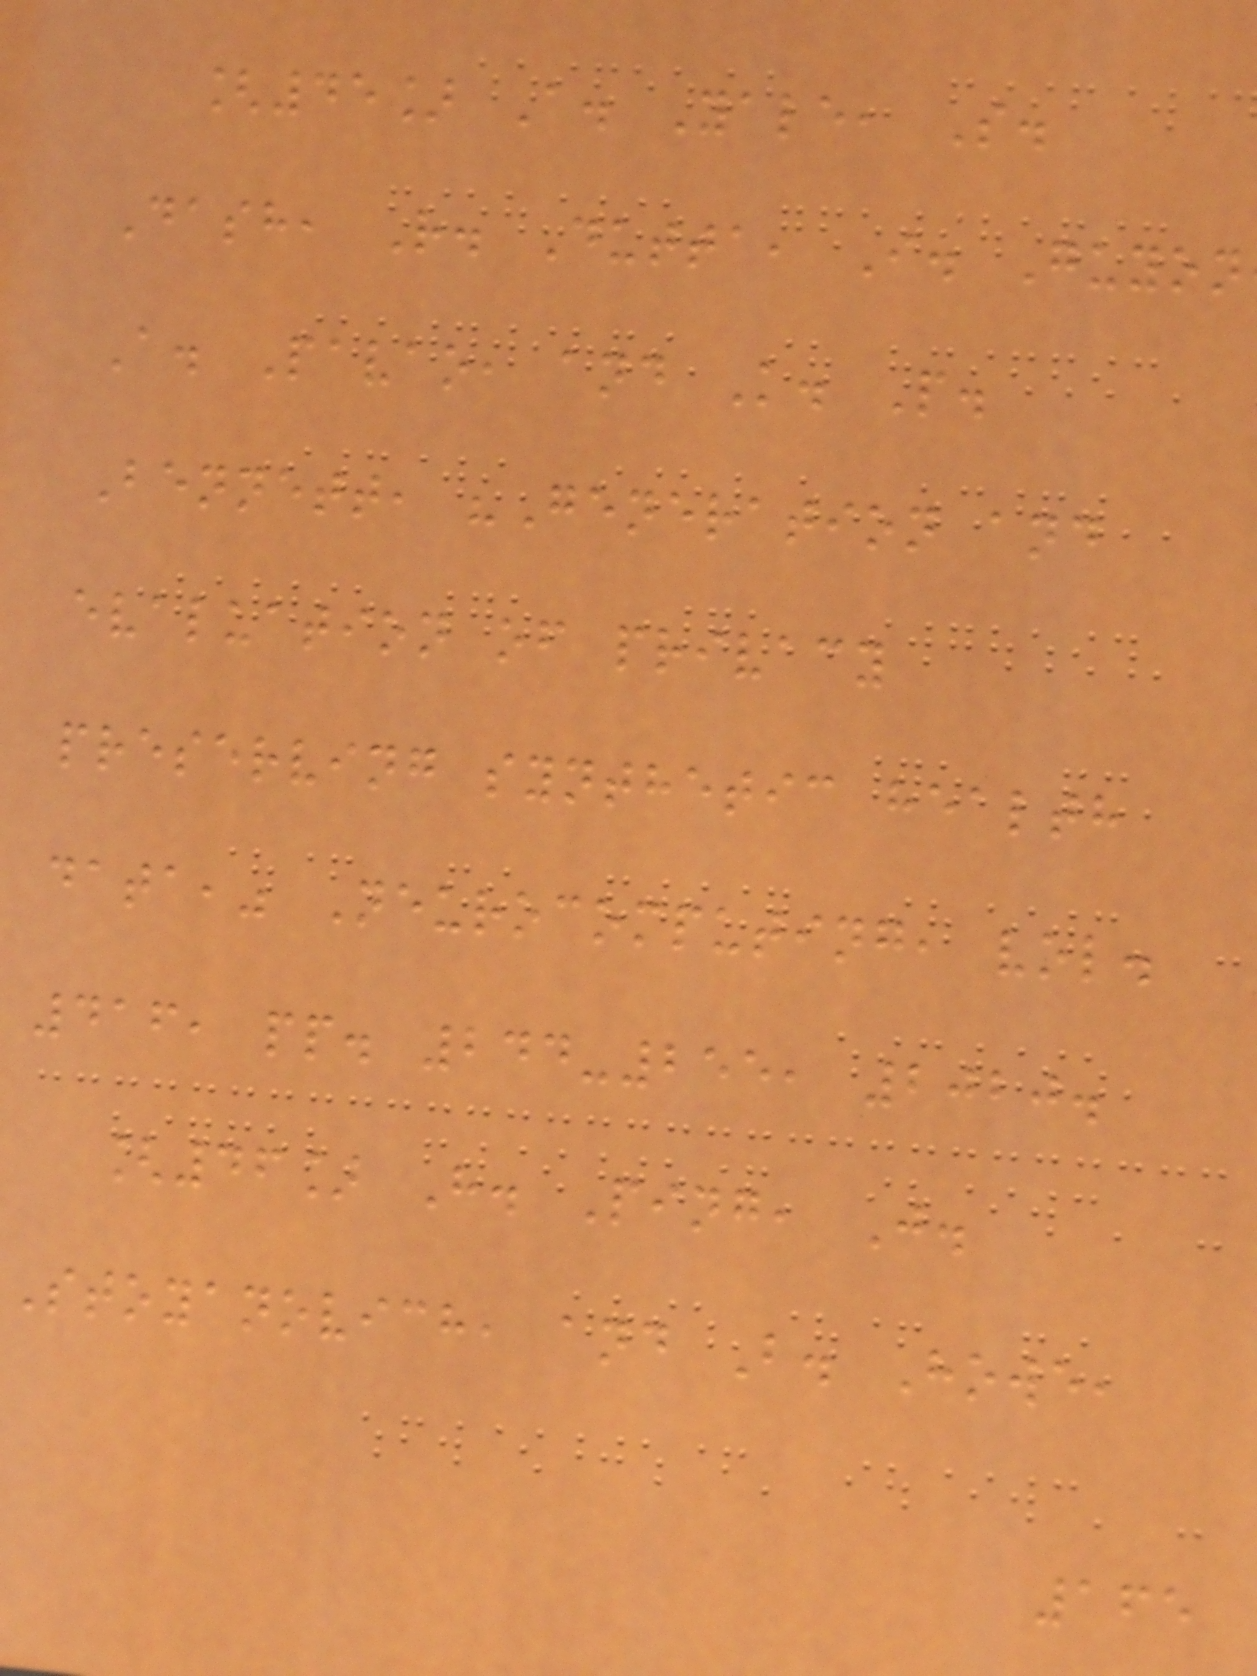[45] A. Yale, S.
Dash, R. Dutta, I. Guyon
A. Pavao, and K. P.
Bennett, "Generation and
evaluation of privacy
preserving synthetic health
data," Neurocomputing, vol.
416, pp. 244-255, 2020.
[46] H. Ping, J.
Stoyanovich, and B. Howe,
165
